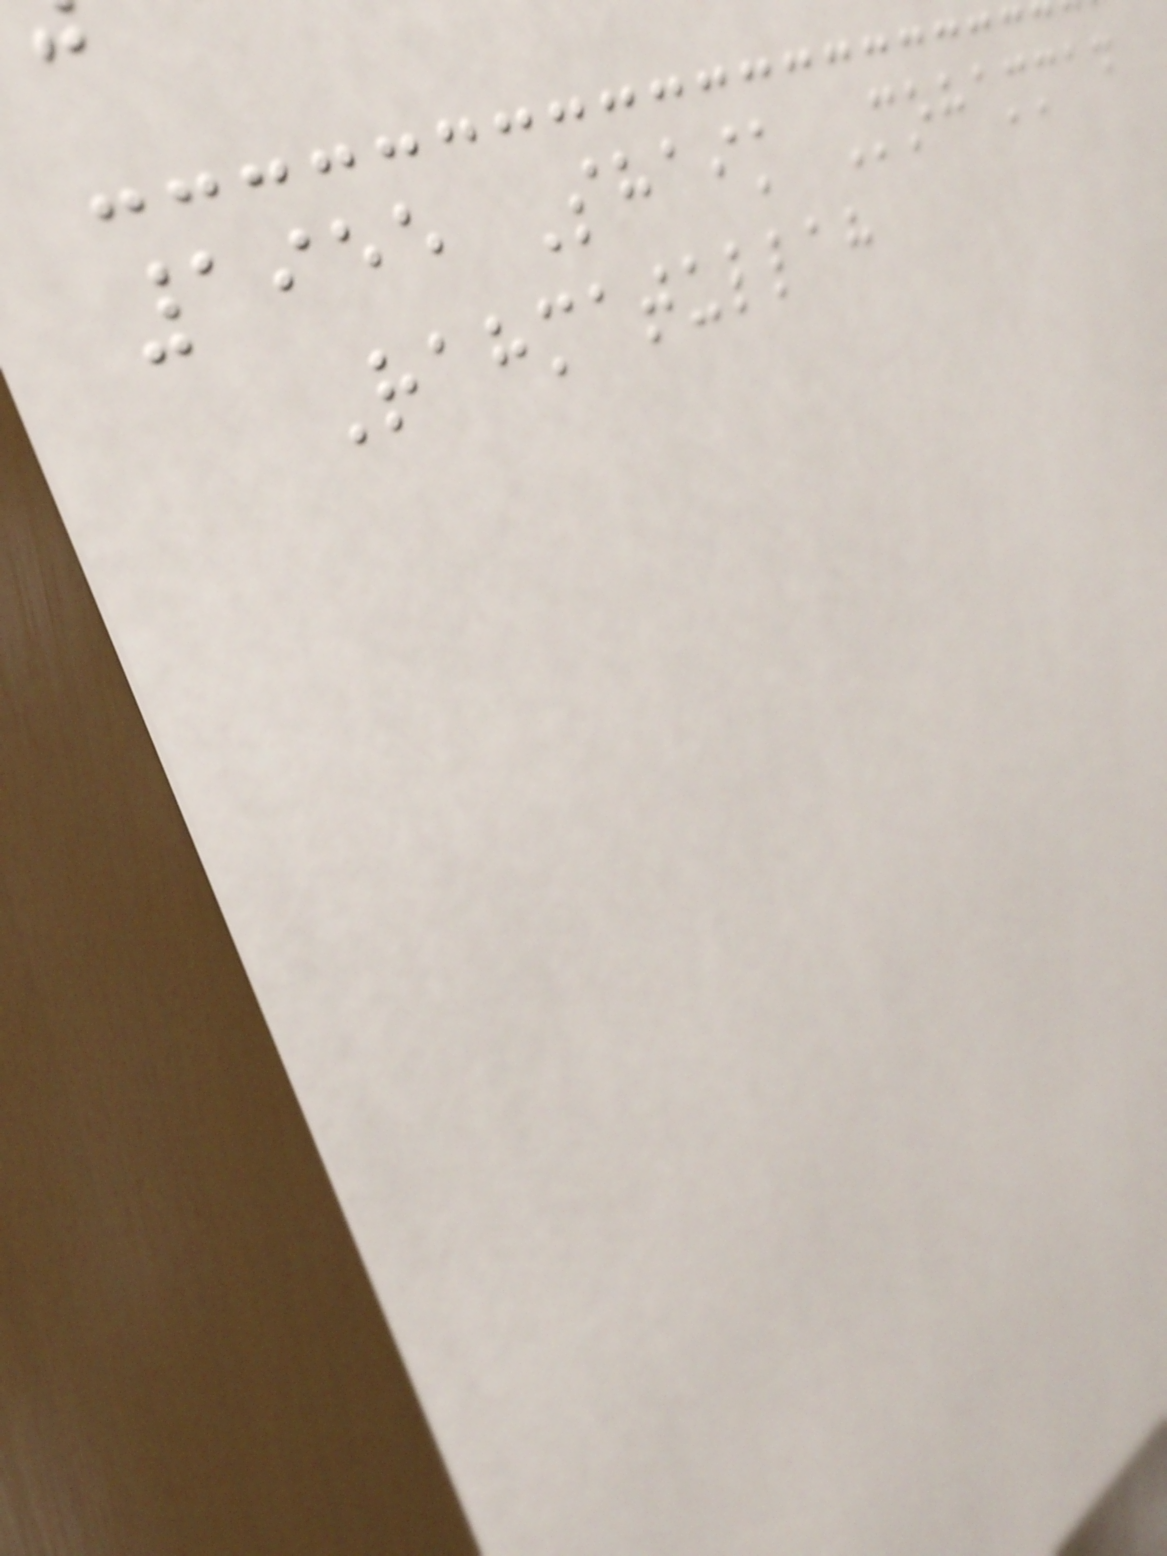1955 Shaik Mohammad
Rahmatullah
